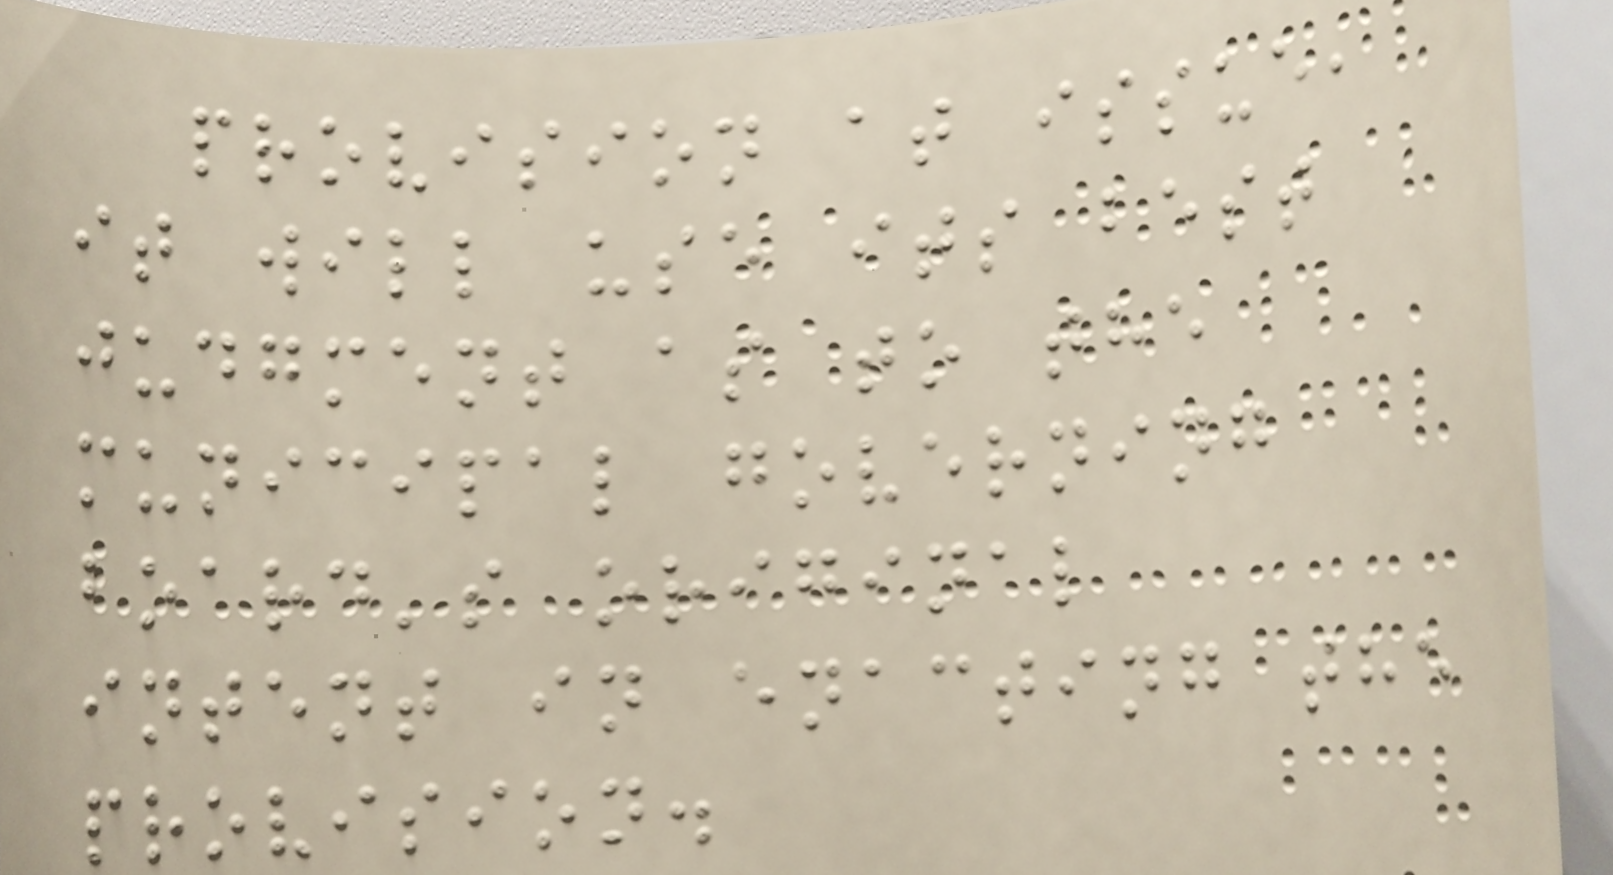provision at issue,
it will use its best
judgment as to the
municipal governing
board's original
intent in enacting the
provision.
